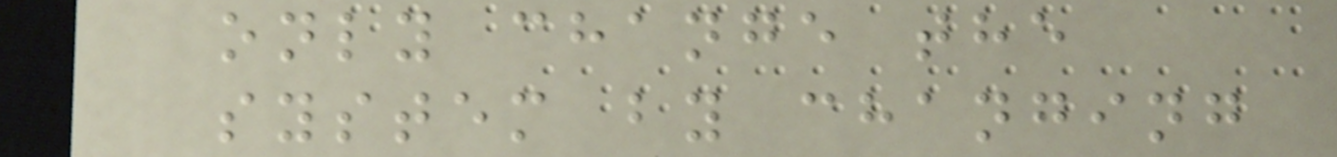only change the
system by changing
